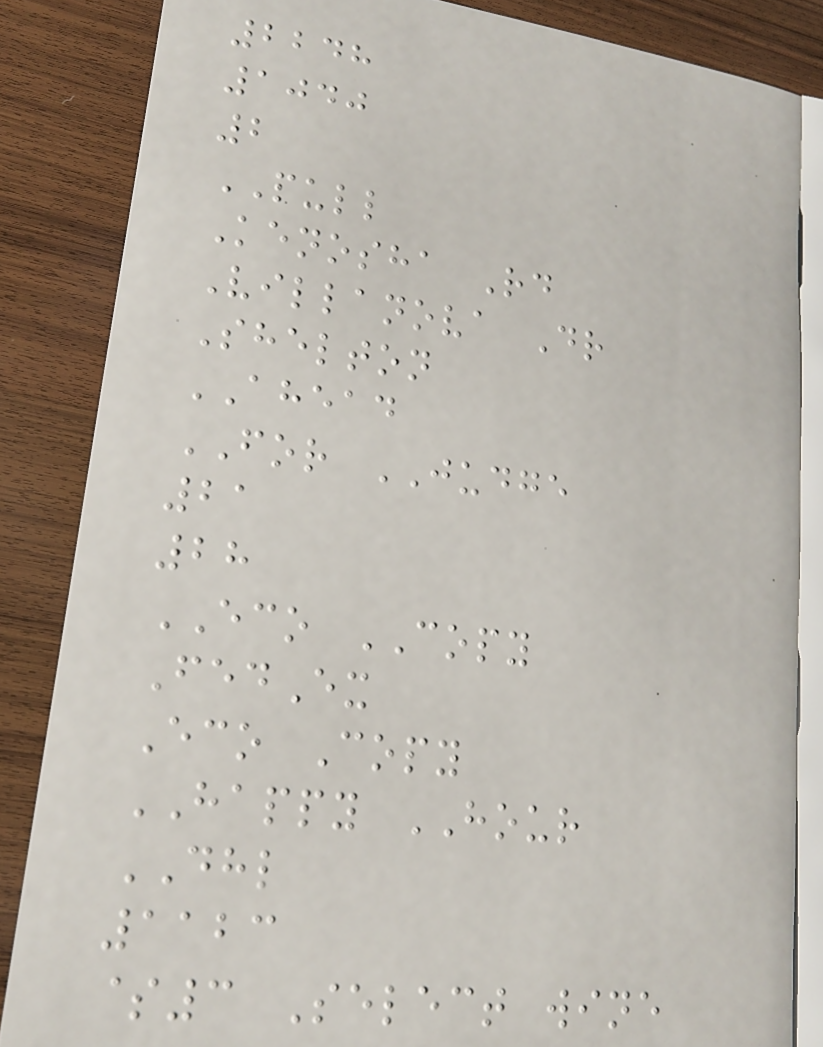2248
1040
2
PULL
Kenosha Rd
Villanova Dr
Shelton
AHEAD
FOR JUDGE
21
28
ECO COPY
FedEx
Eco Copy
HAPPY HOUR
DHL
1123
$3 Select wine
